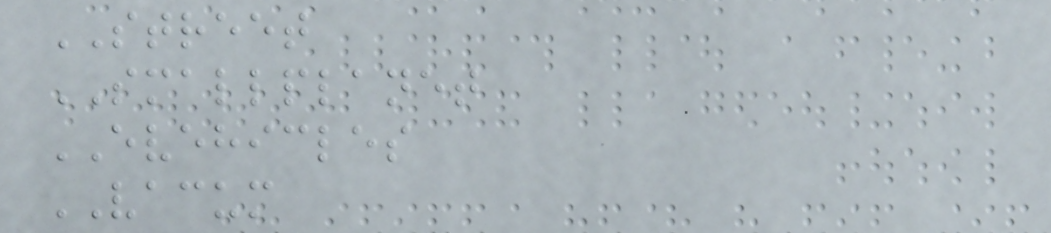STREET
SMALLPLANET
EVEHICLES
VACUM
